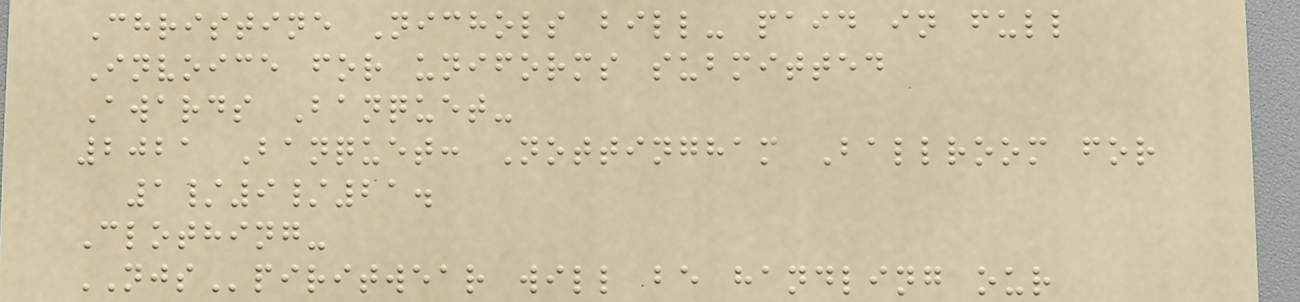Christine Nichols bill- paid in full
Invoice for uniforms submitted
Awards Banquet-
2021 Banquet: Nottingham Ballroom for
1/9/21.
Clothing-
NJSpiritwear will be handling our
